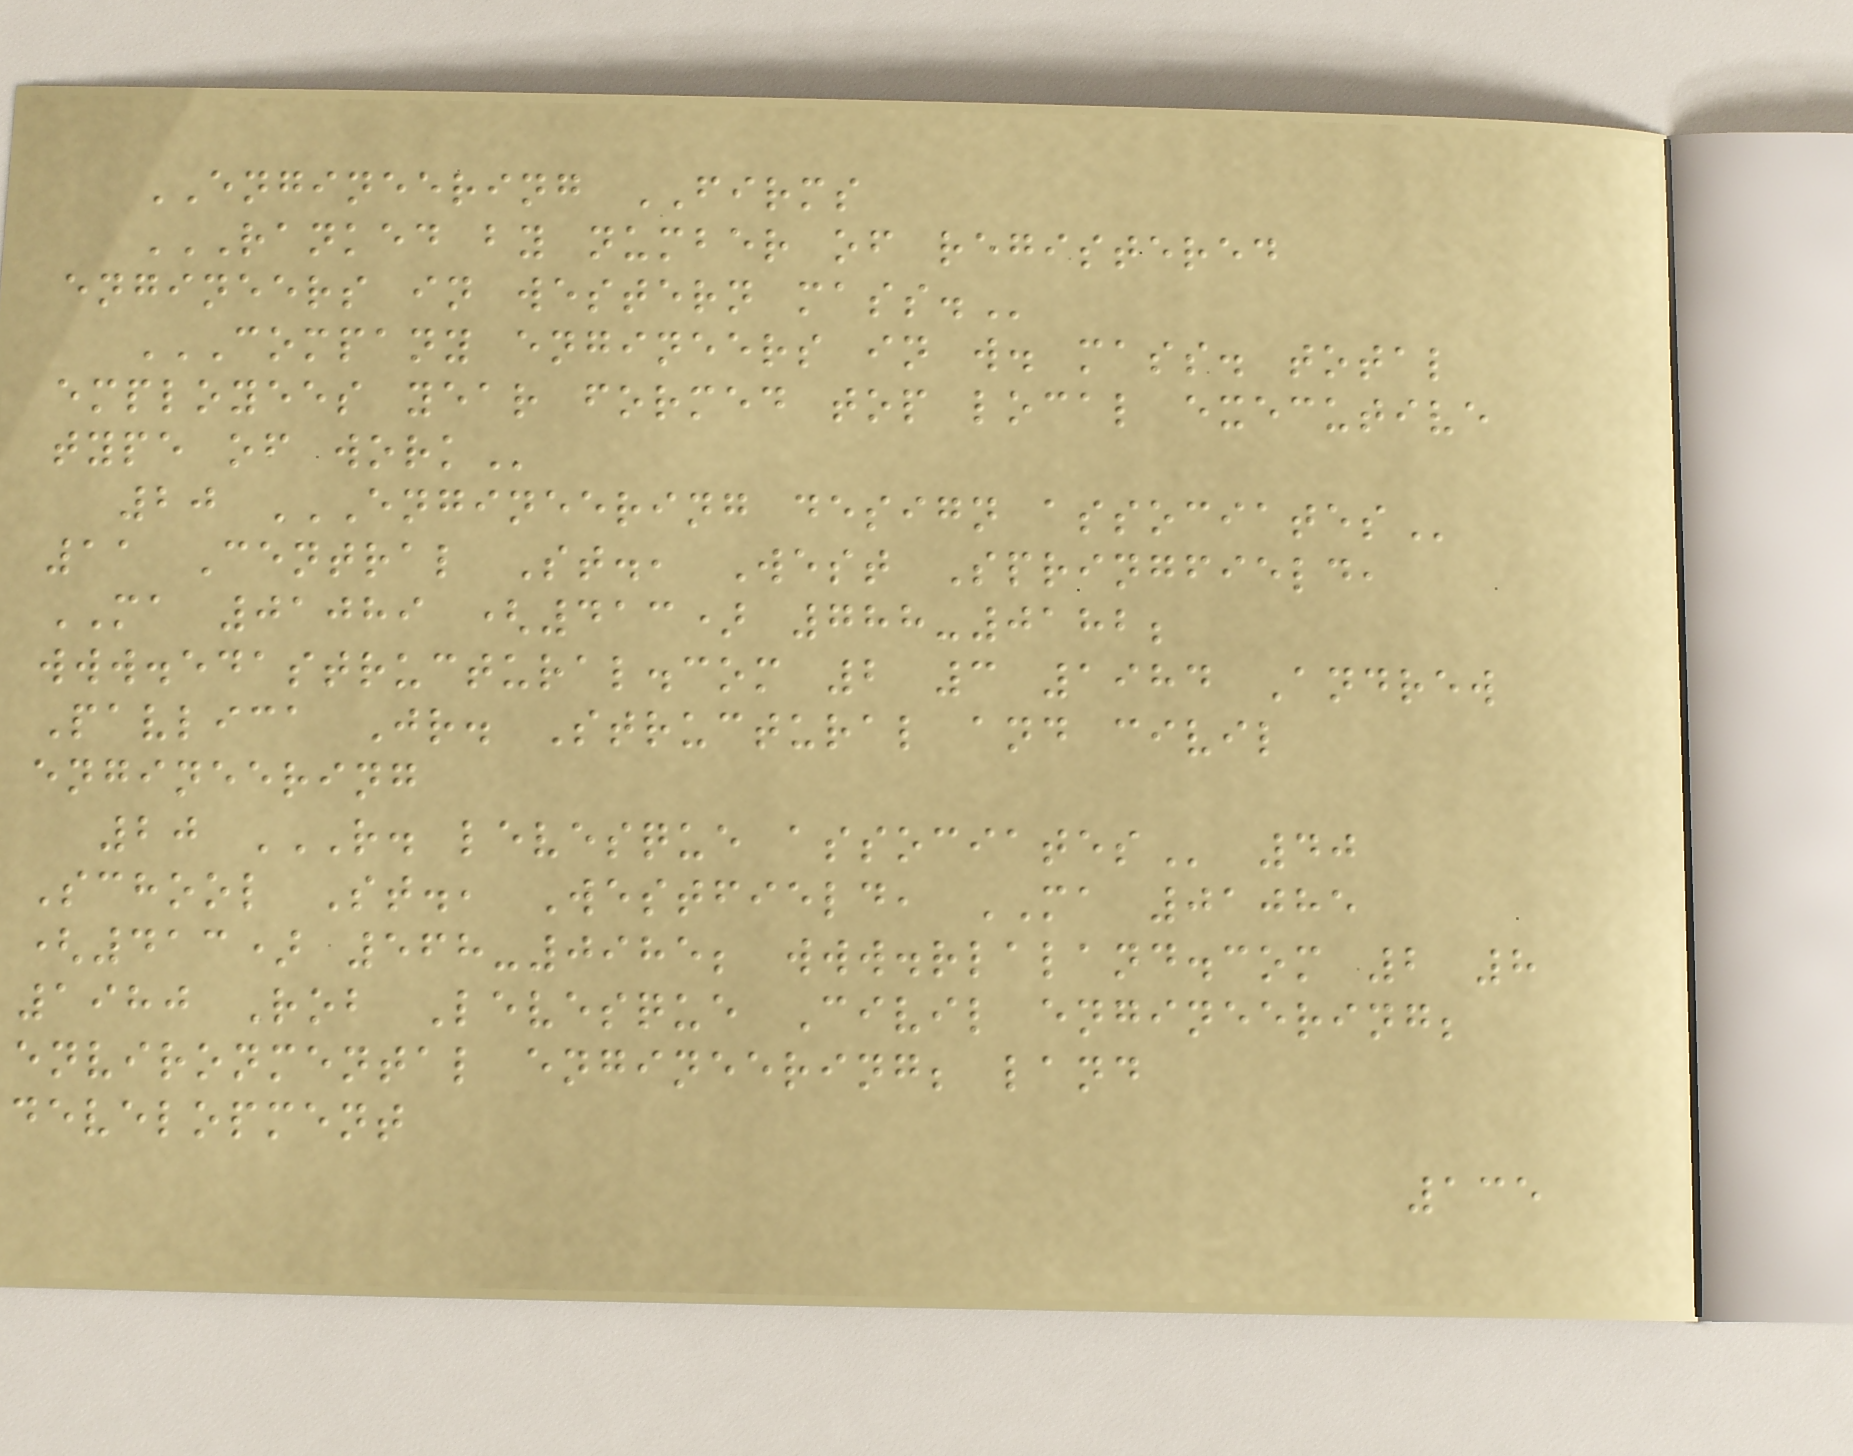ENGINEERING FIRMS
RANKED BY NUMBER OF REGISTERED
ENGINEERS IN WESTERN MASS.
COMPANY ENGINEERS IN W. MASS. TOTAL
EMPLOYEES YEAR FORMED TOP LOCAL EXECUTIVE
TYPE OF WORK
20 ENGINEERING DESIGN ASSOCIATES
11 Central St., West Springfield,
MA 01089 (413) 788-0182;
www.edastructural.com 2 3 1984 Andrew
Pavlica Jr. Structural and civil
engineering
20 R. LEVESQUE ASSOCIATES 40
School St., Westfield, MA 01085
(413) 568-0985; www.rlaland.com 2 8
1980 Rob Levesque Civil engineering;
environmental engineering; land
development
135
